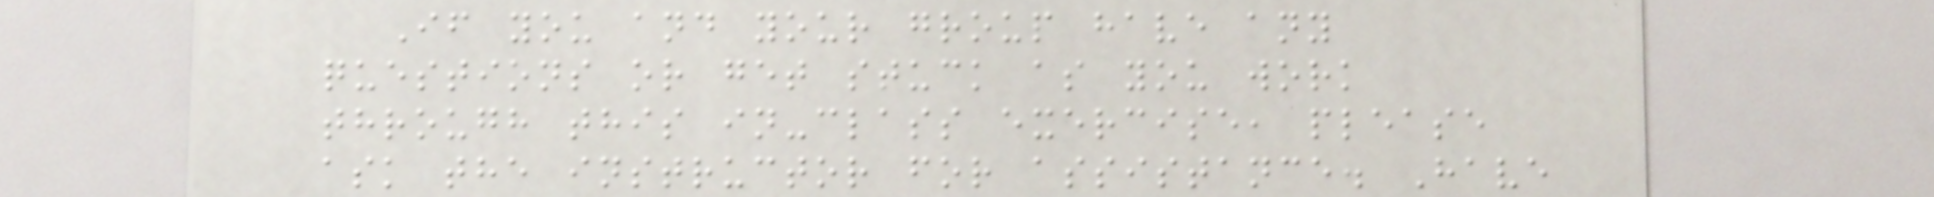If you and your group have any
questions or get stuck as you work
through this in-class exercise, please
ask the instructor for assistance. Have
